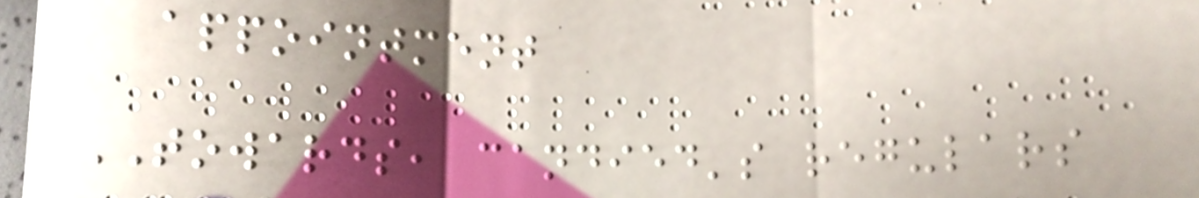appointment
TOWARDS, candied's regulars
